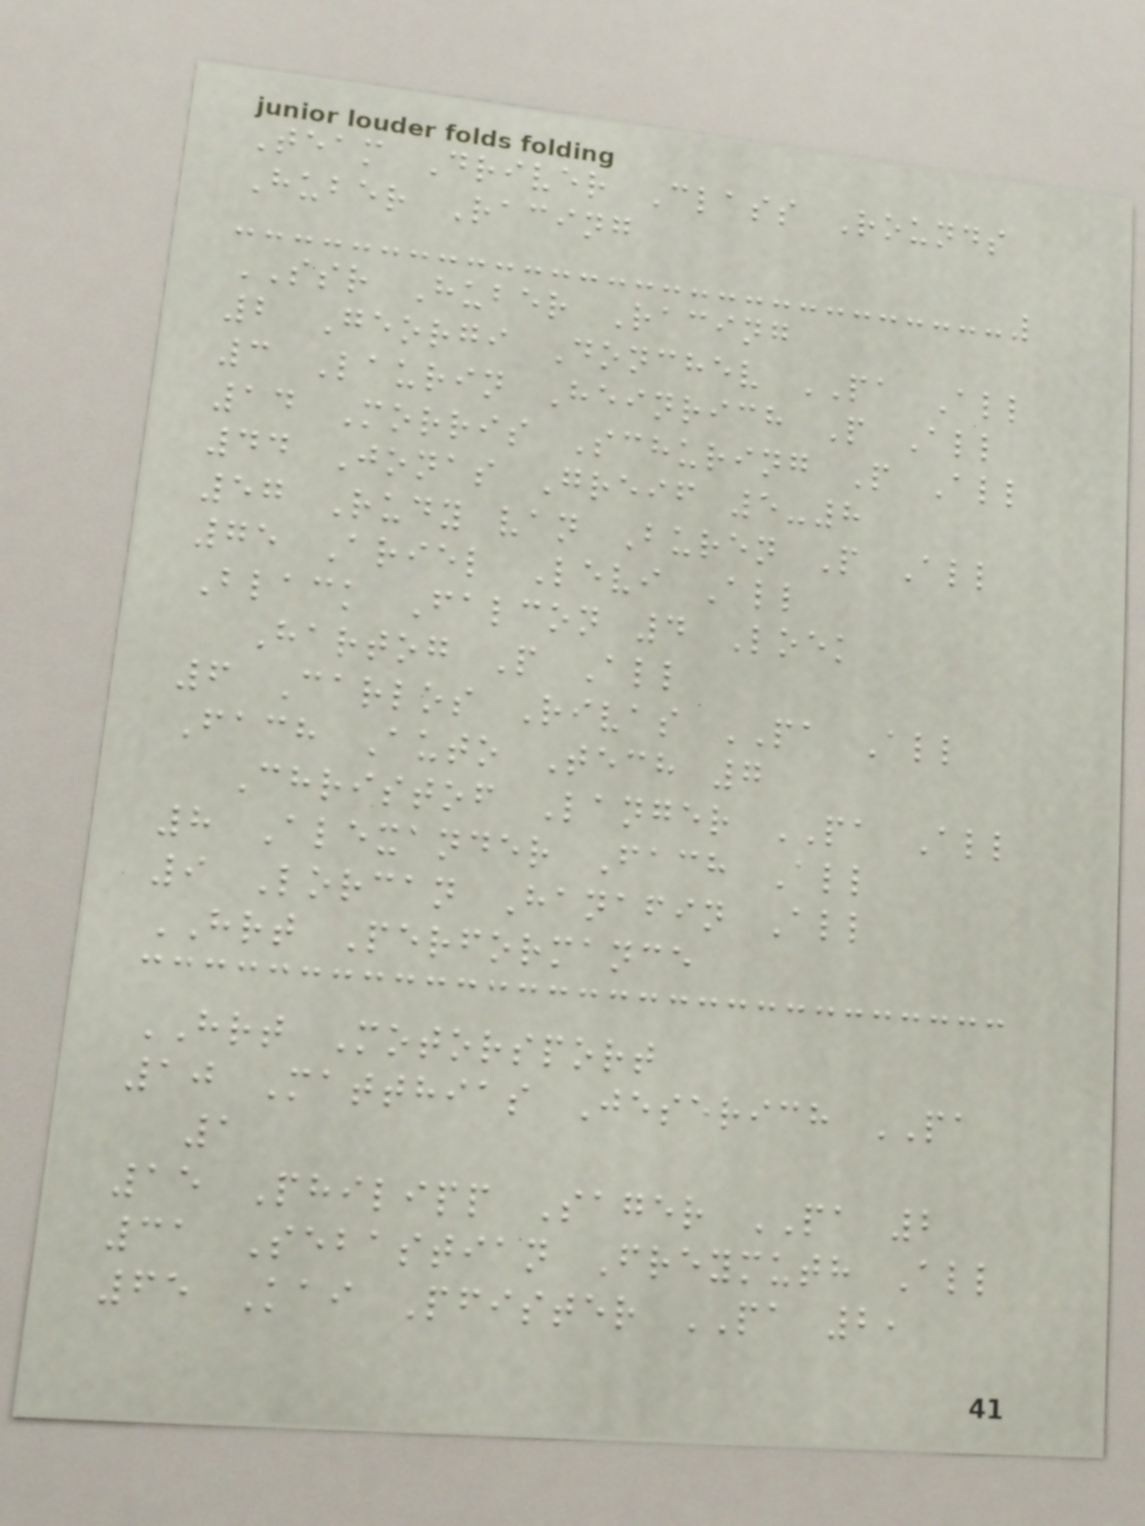Team Driver Class Rounds
Huber Racing
SSR Huber Racing
2 Georgi Donchev PA All
3 Laurin Heinrich P All
14 Morris Schuring P All
44 Jonas Greif 5-8
57 Rudy van Buren P All
75 Ariel Levi All
Black Falcon 4 Loek
Hartog P All
6 Carlos Rivas PA All
Fach Auto Tech 7
Christof Langer PA All
8 Alexander Fach All
9 Lorcan Hanafin All
HRT Performance
HRT Motorsport
10 Matthias Jeserich PA
1
15 Philipp Sager PA 2
31 Sebastian Freymuth All
65 Kai Pfister PA 2,
